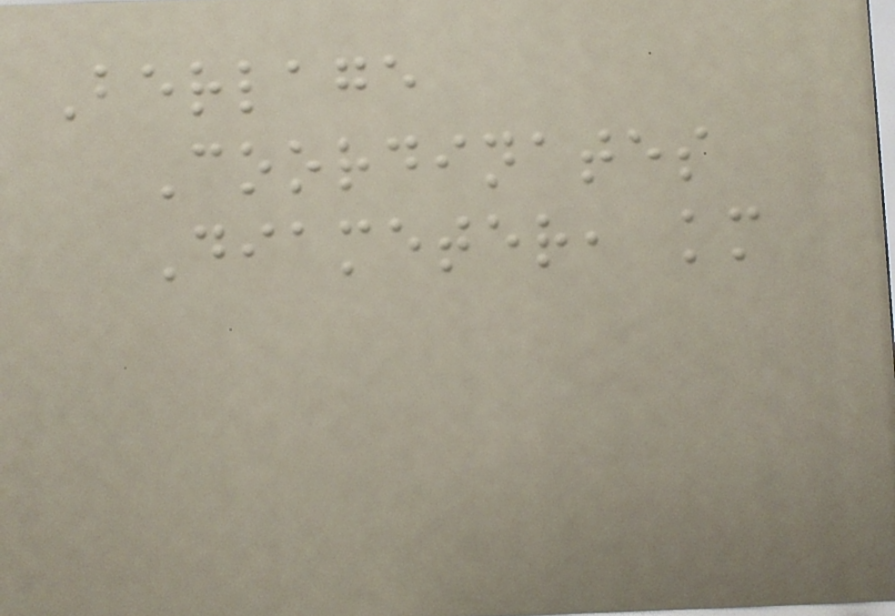Berlage
Coordinates
Diameter, km
